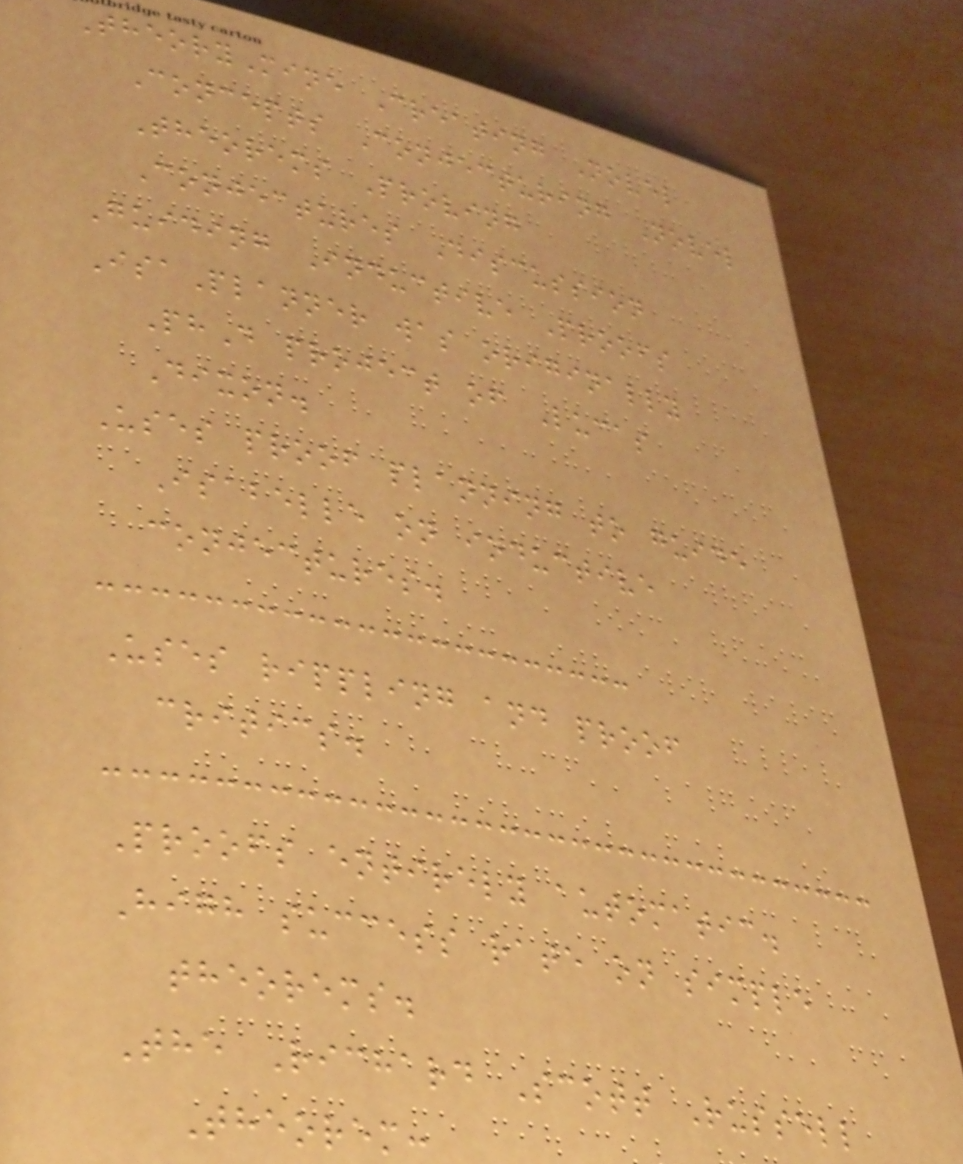TheoryMine Creating Novel
Concepts Conjecturing Novel
Theorems Proving
Conjectures Discussion
Guiding Inductive Proofs
IsaPlanner was originally
PhD project of Lucas
Dixon.
Uses proof planning to guide
Isabelle on inductive
conjectures.
Uses rippling and proof
critics.
Proofs entirely automatic.
High success rate on simple
theorems.
The Richard Scott Russell
Theorem:
